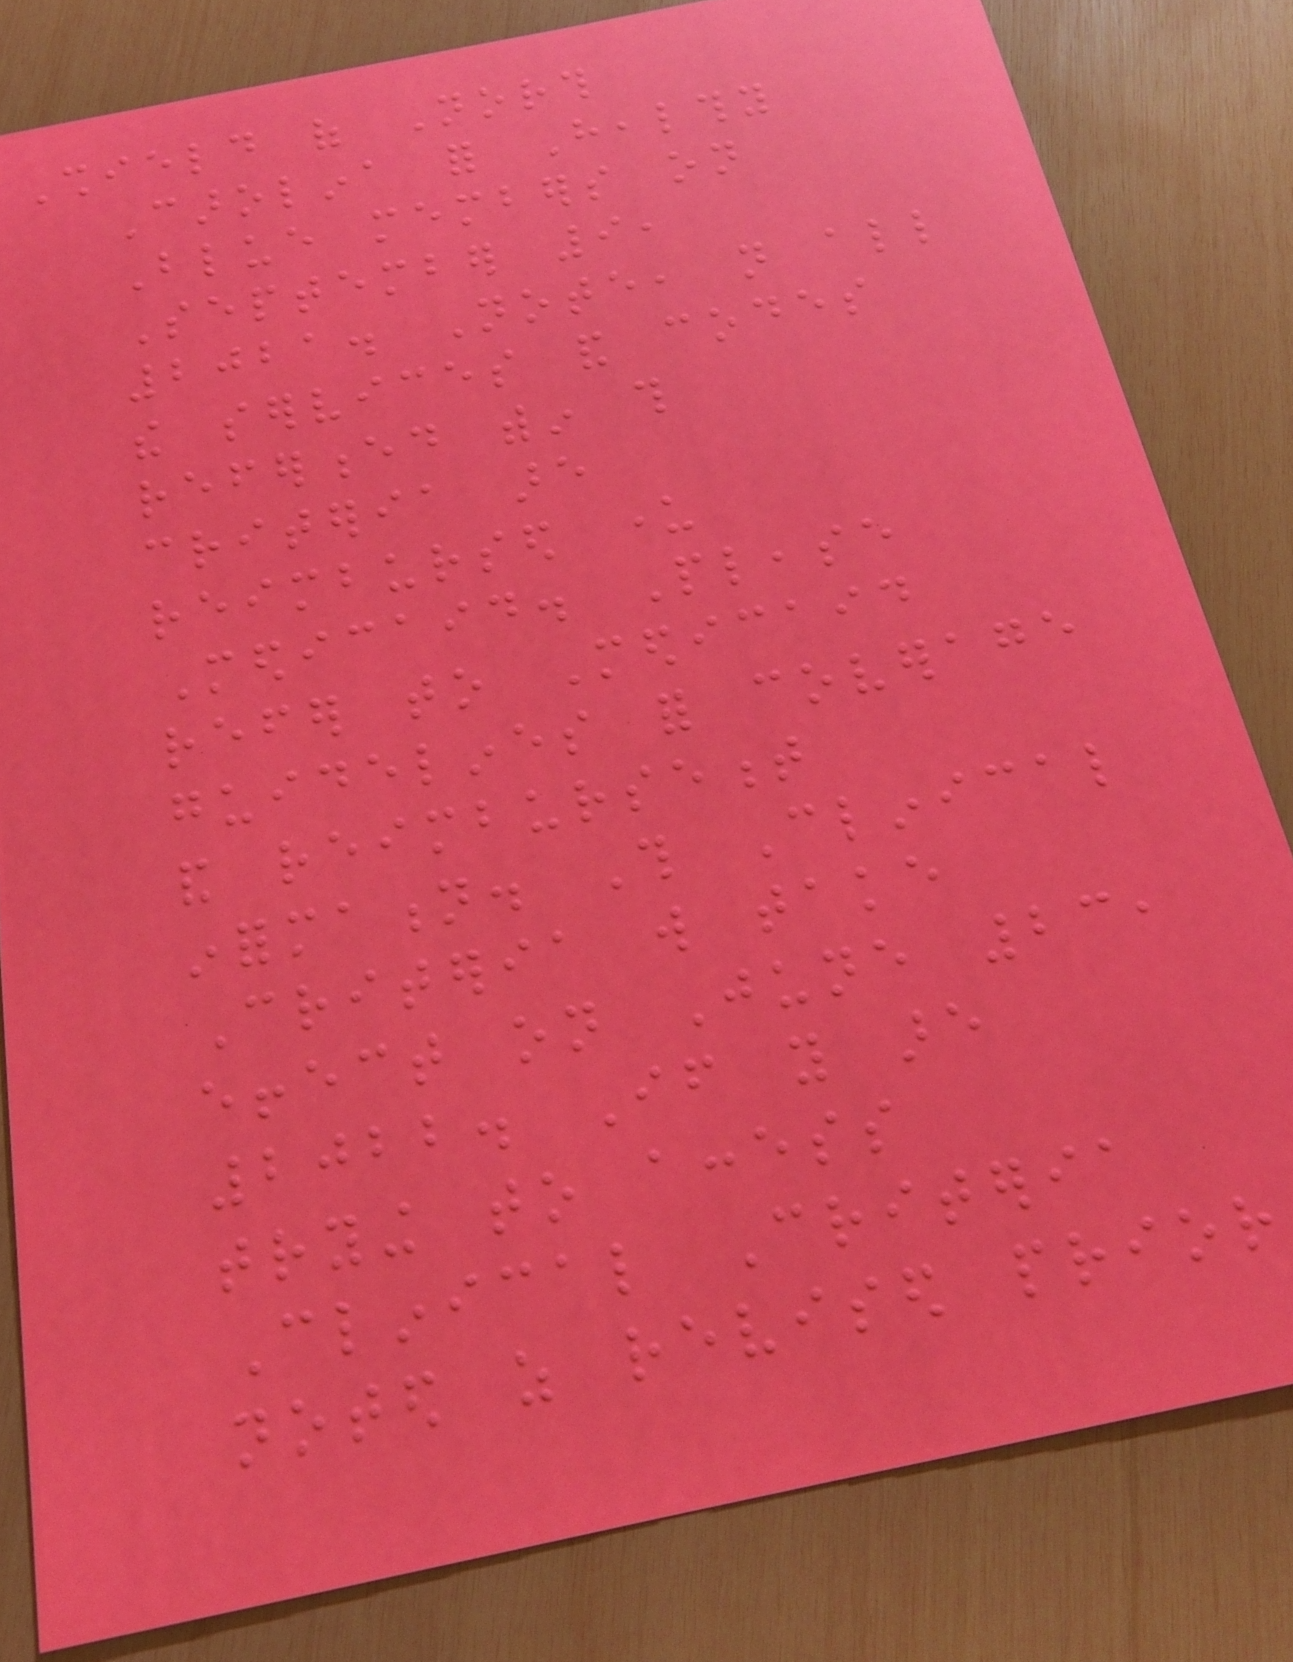Shield of North
Carolina for Healthy
Blue members on
September 9,
2021. Note, not all
the services and codes
referenced within this
criteria are
reimbursed under
Medicaid. Please
refer to Medicaid
guidelines for coverage
and reimbursement
information. This Clinical
Criteria will take
effect on June 23,
2022. If you are
trying to access
Clinical Criteria
noted as revised prior
